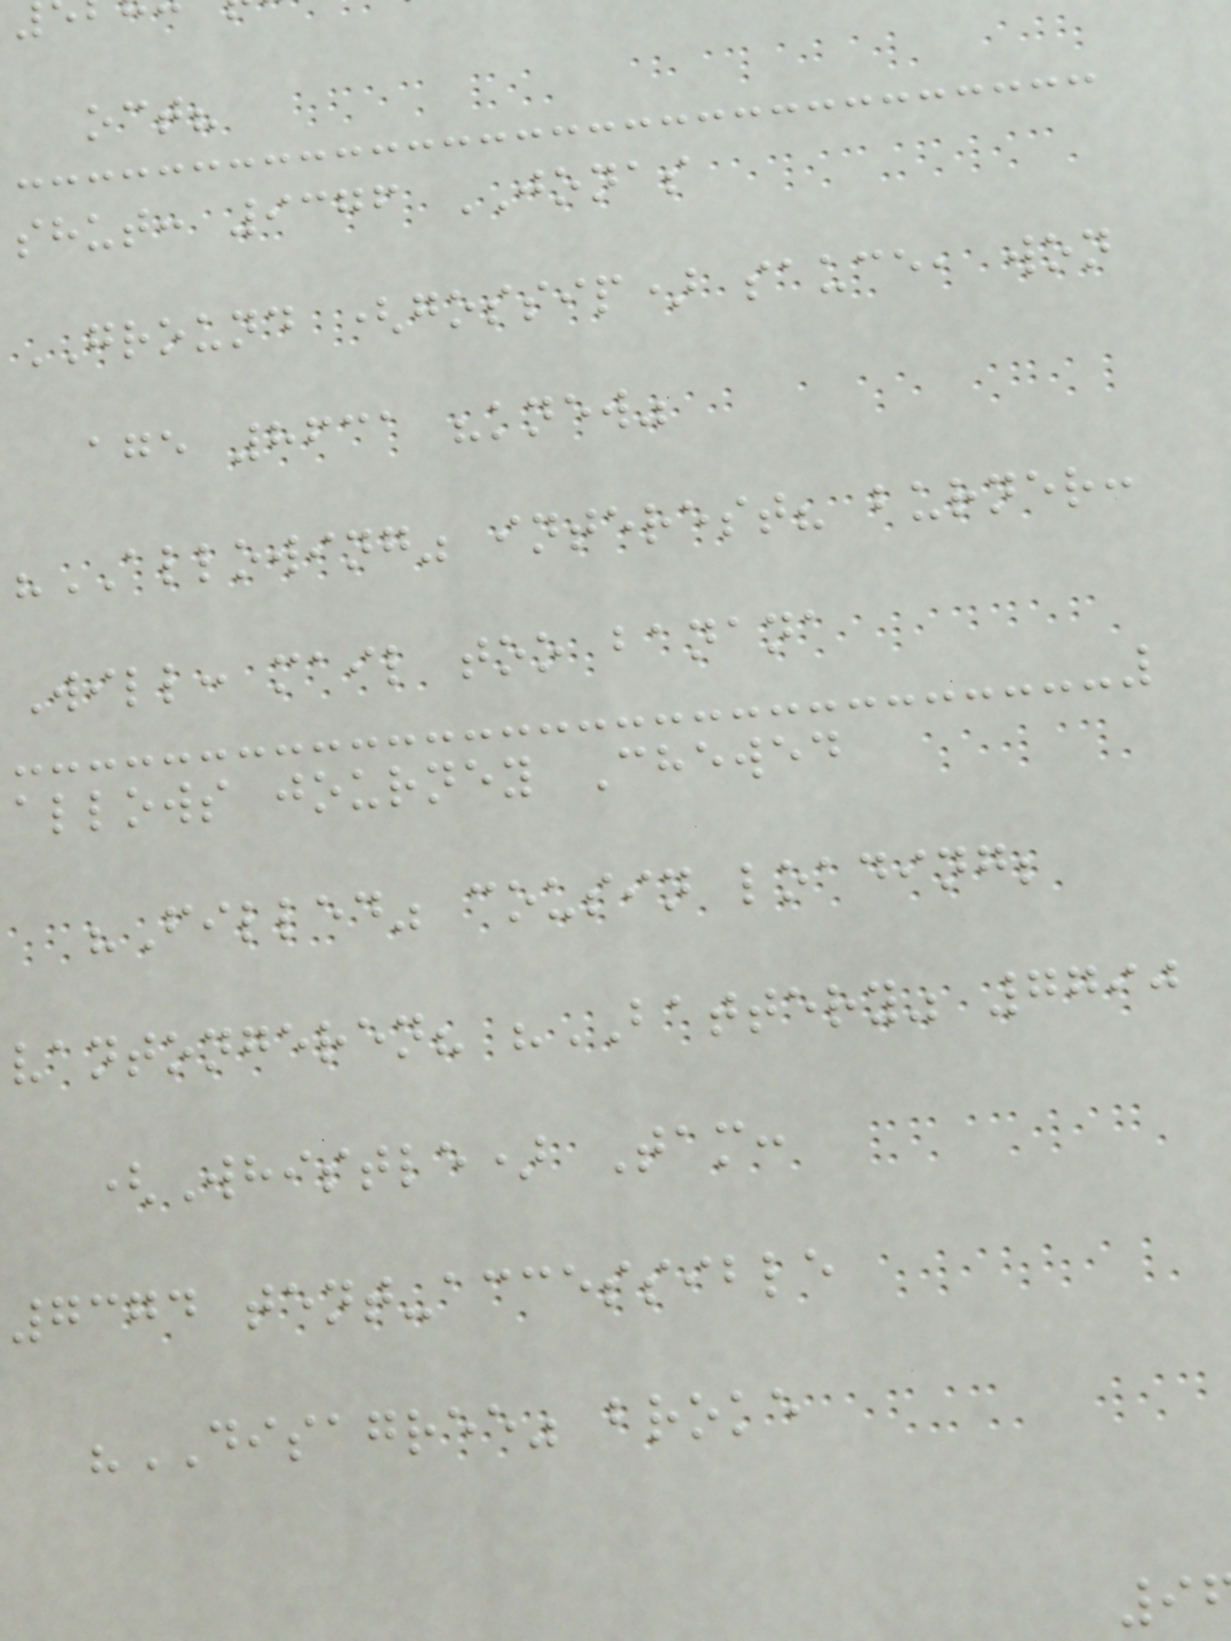oct?
shut: 9376 JONAS
GROUND (gossip) sauce, won
age 8631 "knew"
"ALLOWING" interest? burner:
Will: mail too banana
allows journey Chewed
"Filled" cousin loading;
vantongeren? "BATTERY" 7790
(Whistle) Tam:
7374 tent-accessible
"DISAGREE" broke
